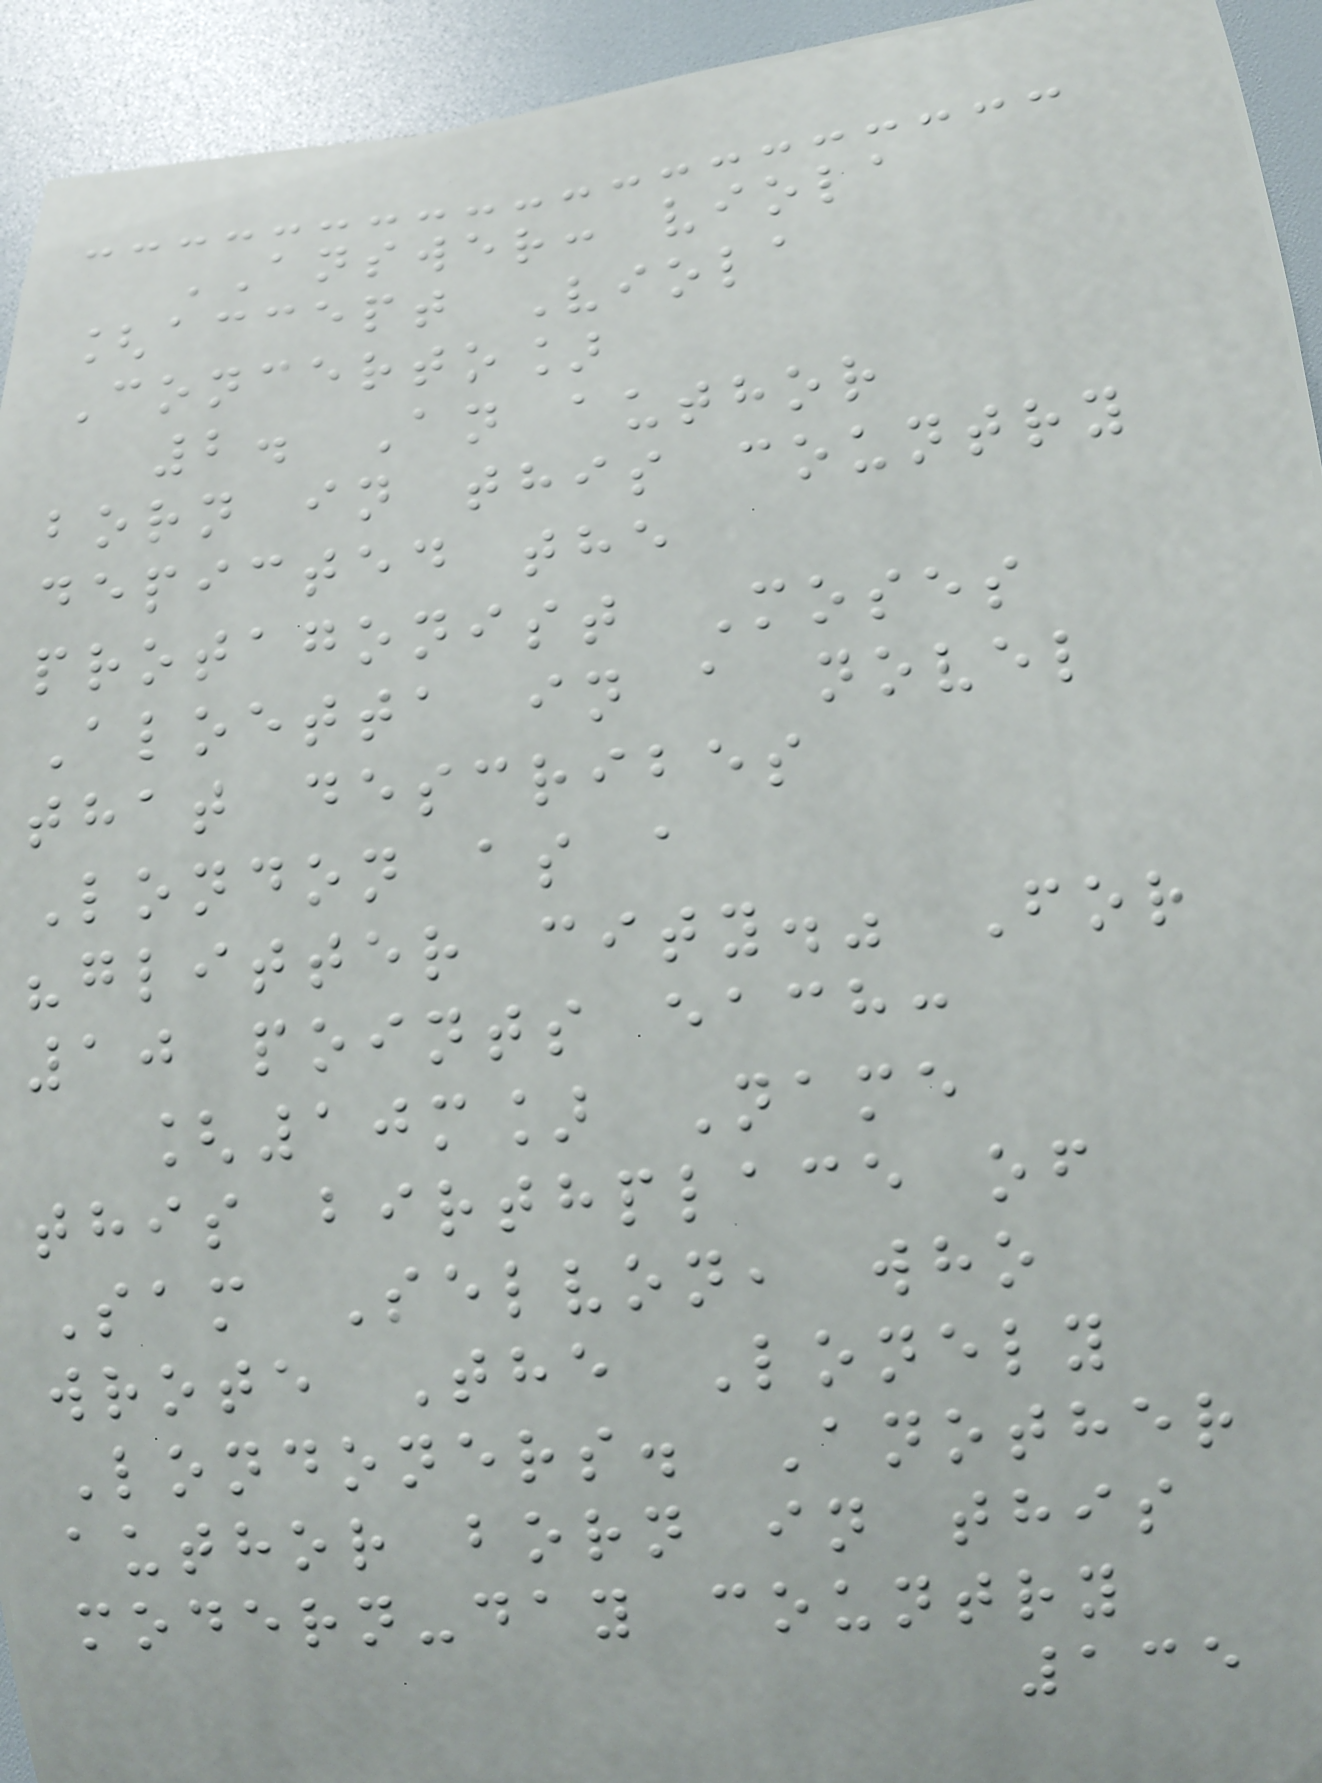ANSWER: viola
[accept Viola
Concerto]
2. An author
born in this country
depicted the
protagonist Moses
Aloetta in a novel
that describes
London as a
"glitter city." For
10 points each:
[10m] Name
this birthplace of
Sam Selvon, who
wrote The Lonely
Londoners. Another
author born in this
modern-day country
135
